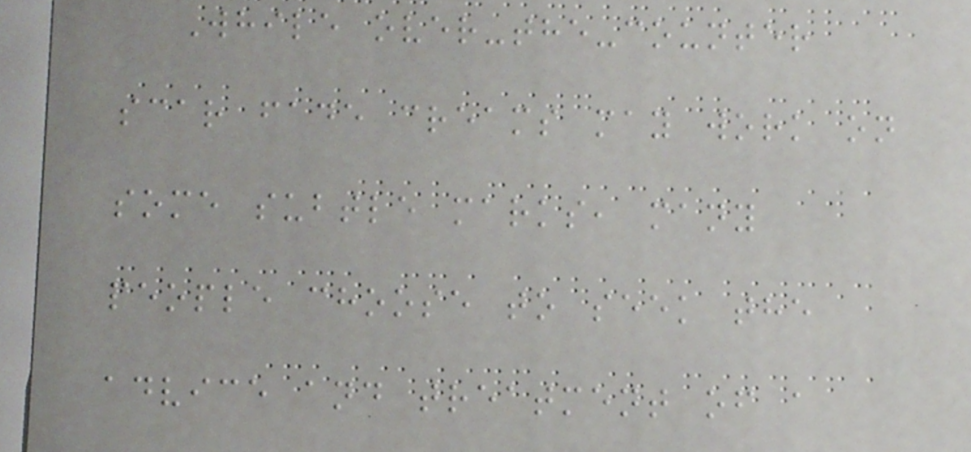While over-the-counter
scar fade creams may work on
some subtle marks, many
people choose to seek the
advice and treatment of a
